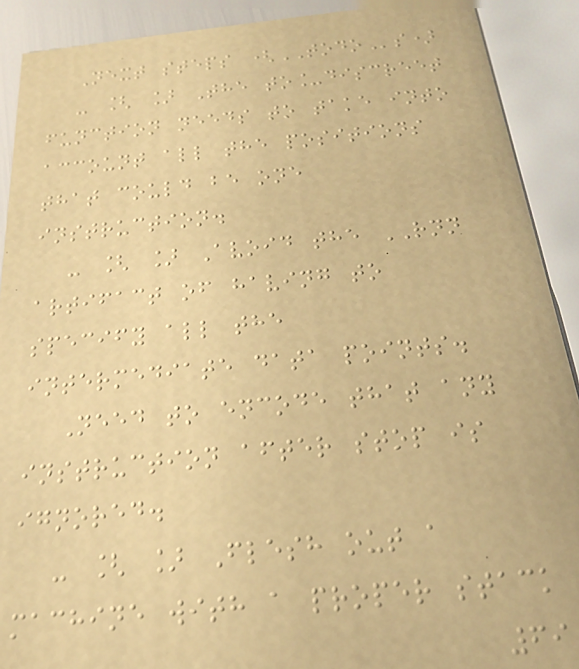Next steps (TODOs)
- [ ] The to_discreet
function needs to take into
account all the positions
that could be one
instruction.
- [ ] Avoid the RNN
artifact of having to
specify all the
intermediate data points.
Need to encode that any
instruction after stop is
ignored.
- [ ] Flesh out a
machine with a proper stack
69
